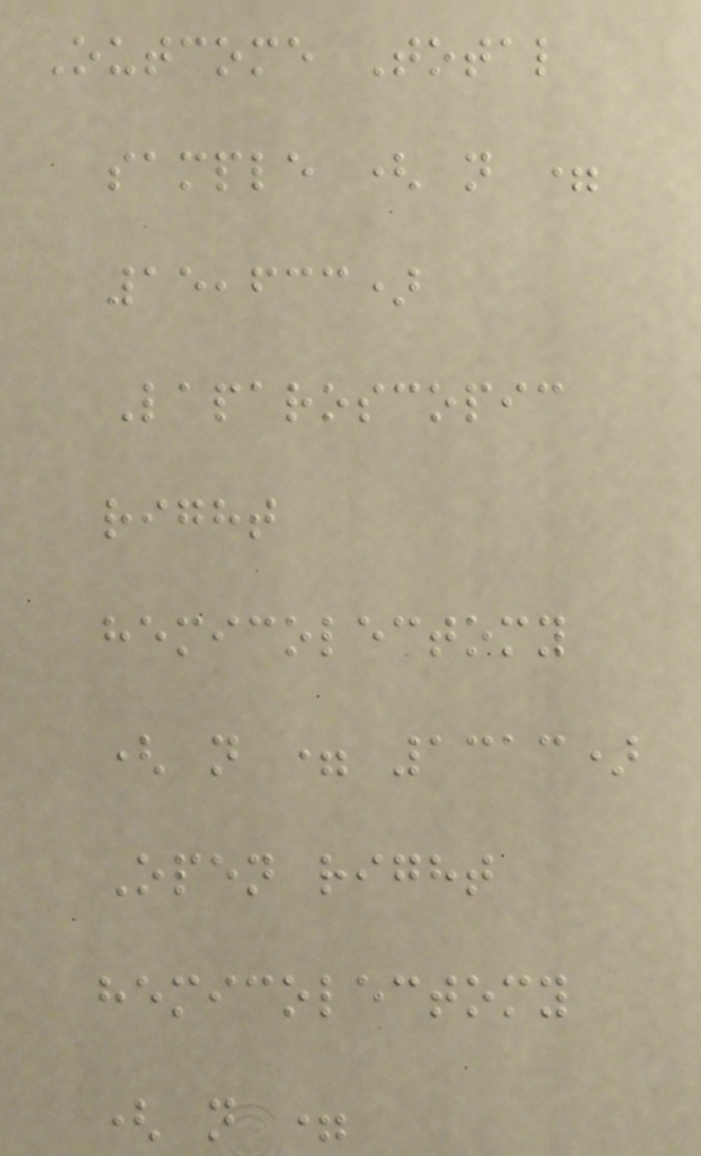Outcome Total
sample ( n =
15,633)
Laparoscopic
right
hemicolectomy
( n = 1313)
Open right
hemicolectomy
( n =
